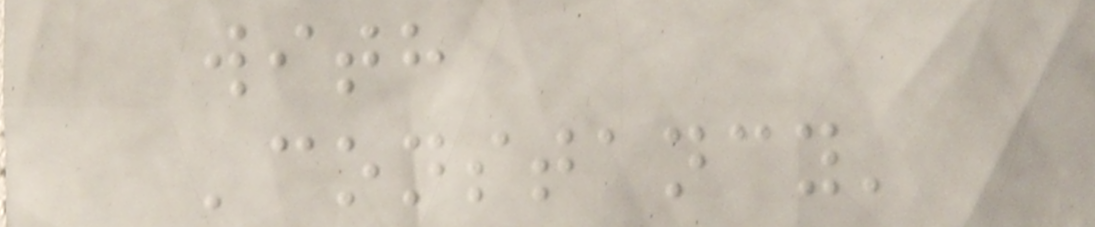with
'constancy'
